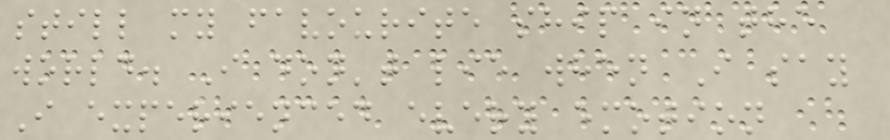still my favourite ship in the
world. I don't lie when I say
I experienced every emotion
